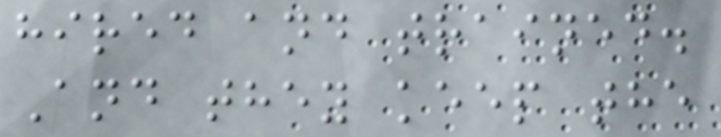hired and trained.
And they keep the
